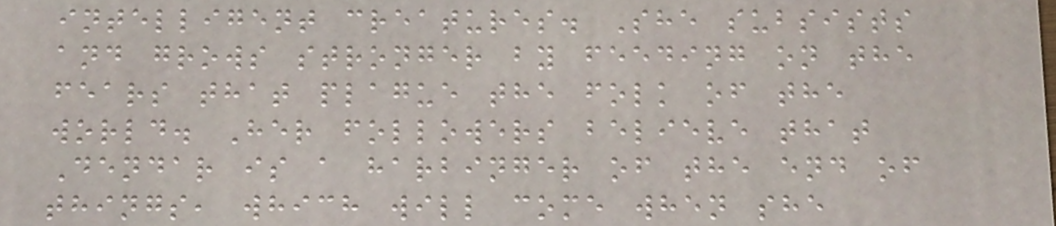intelligent creatures. She subsists
and grows stronger by feeding on the
fears that plague the folk of the
world. Her followers believe that
Dendar is a harbinger of the end of
things, which will come when she
